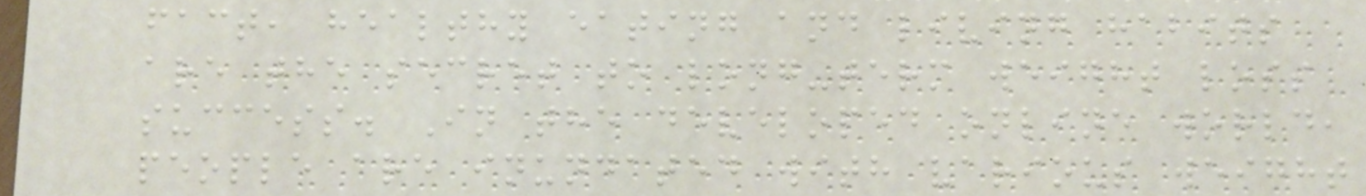fact, healthy eating and living habits
are the secret to long-term weight loss
success. In the developed online world,
people are inundated with various weight
